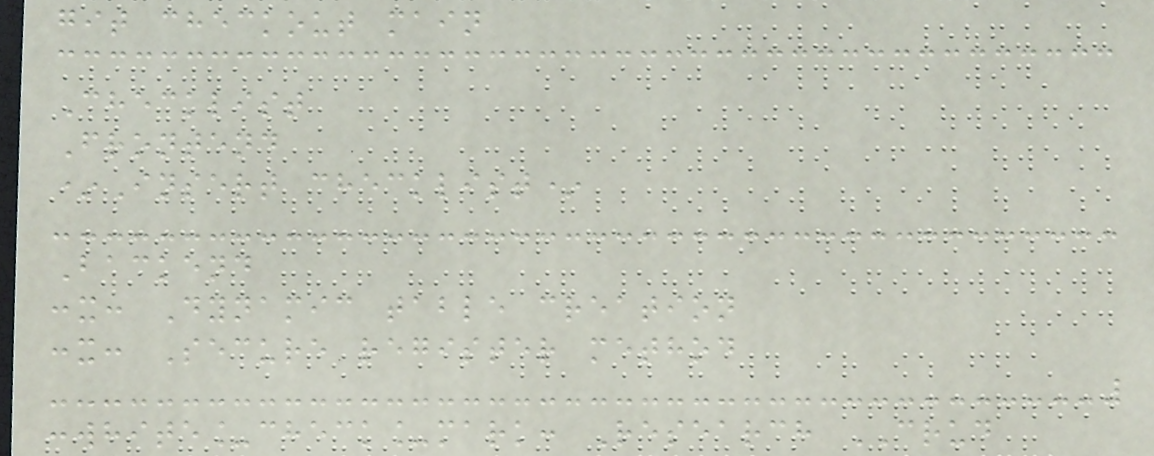git checkout main
Checklist
Frontend
*Insert checklist*
Backend
:x: Dynamic table creation
:x: Secure register method
:white_check_mark: Research CRUD
